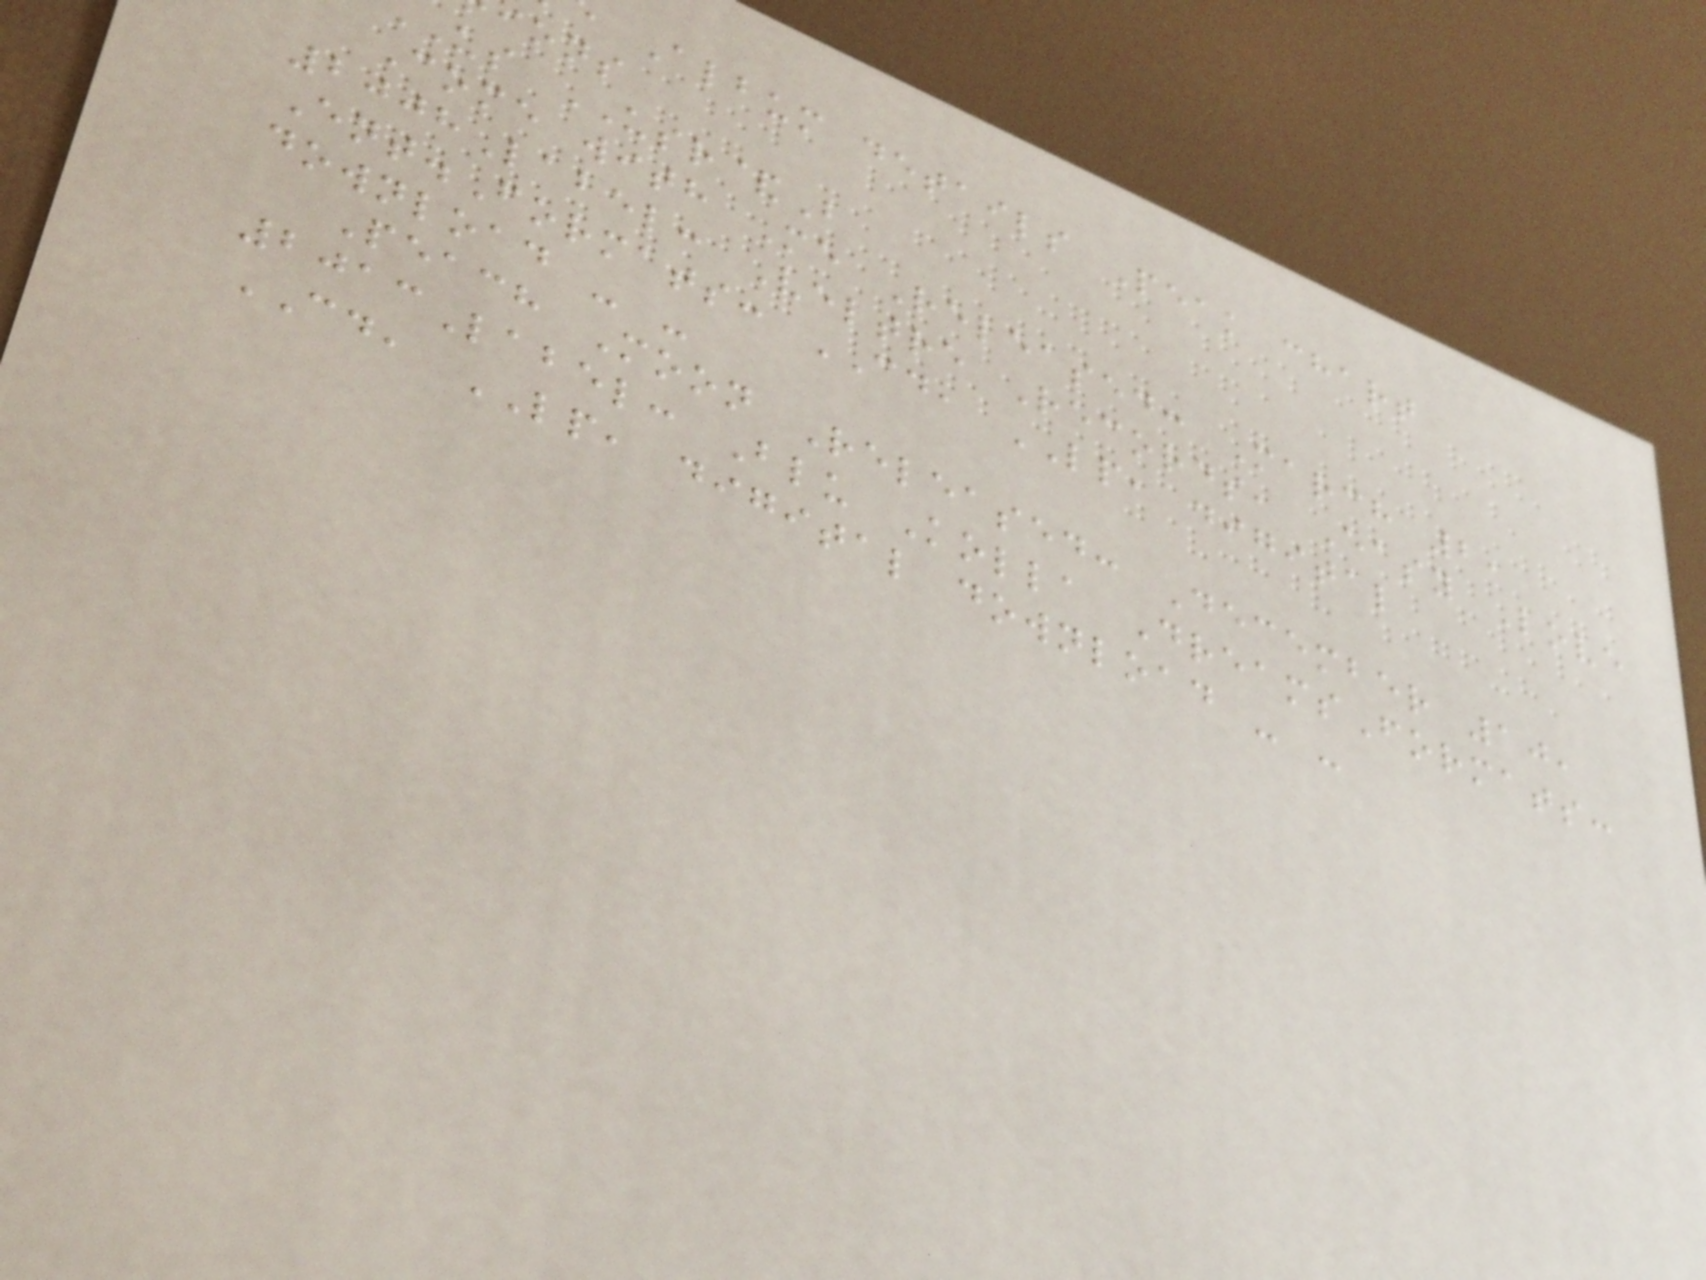Album details Peak chart
ions
us USR&B
Come with Me Released: March 2,
2008Label: Veltre Records, Easy Love
Ent.Formats: CD, LP, digital
download - -
Peach Moon Released: December 10,
2013Label: Blu Kolla DreamsFormats:
CD, LP, digital download - -
